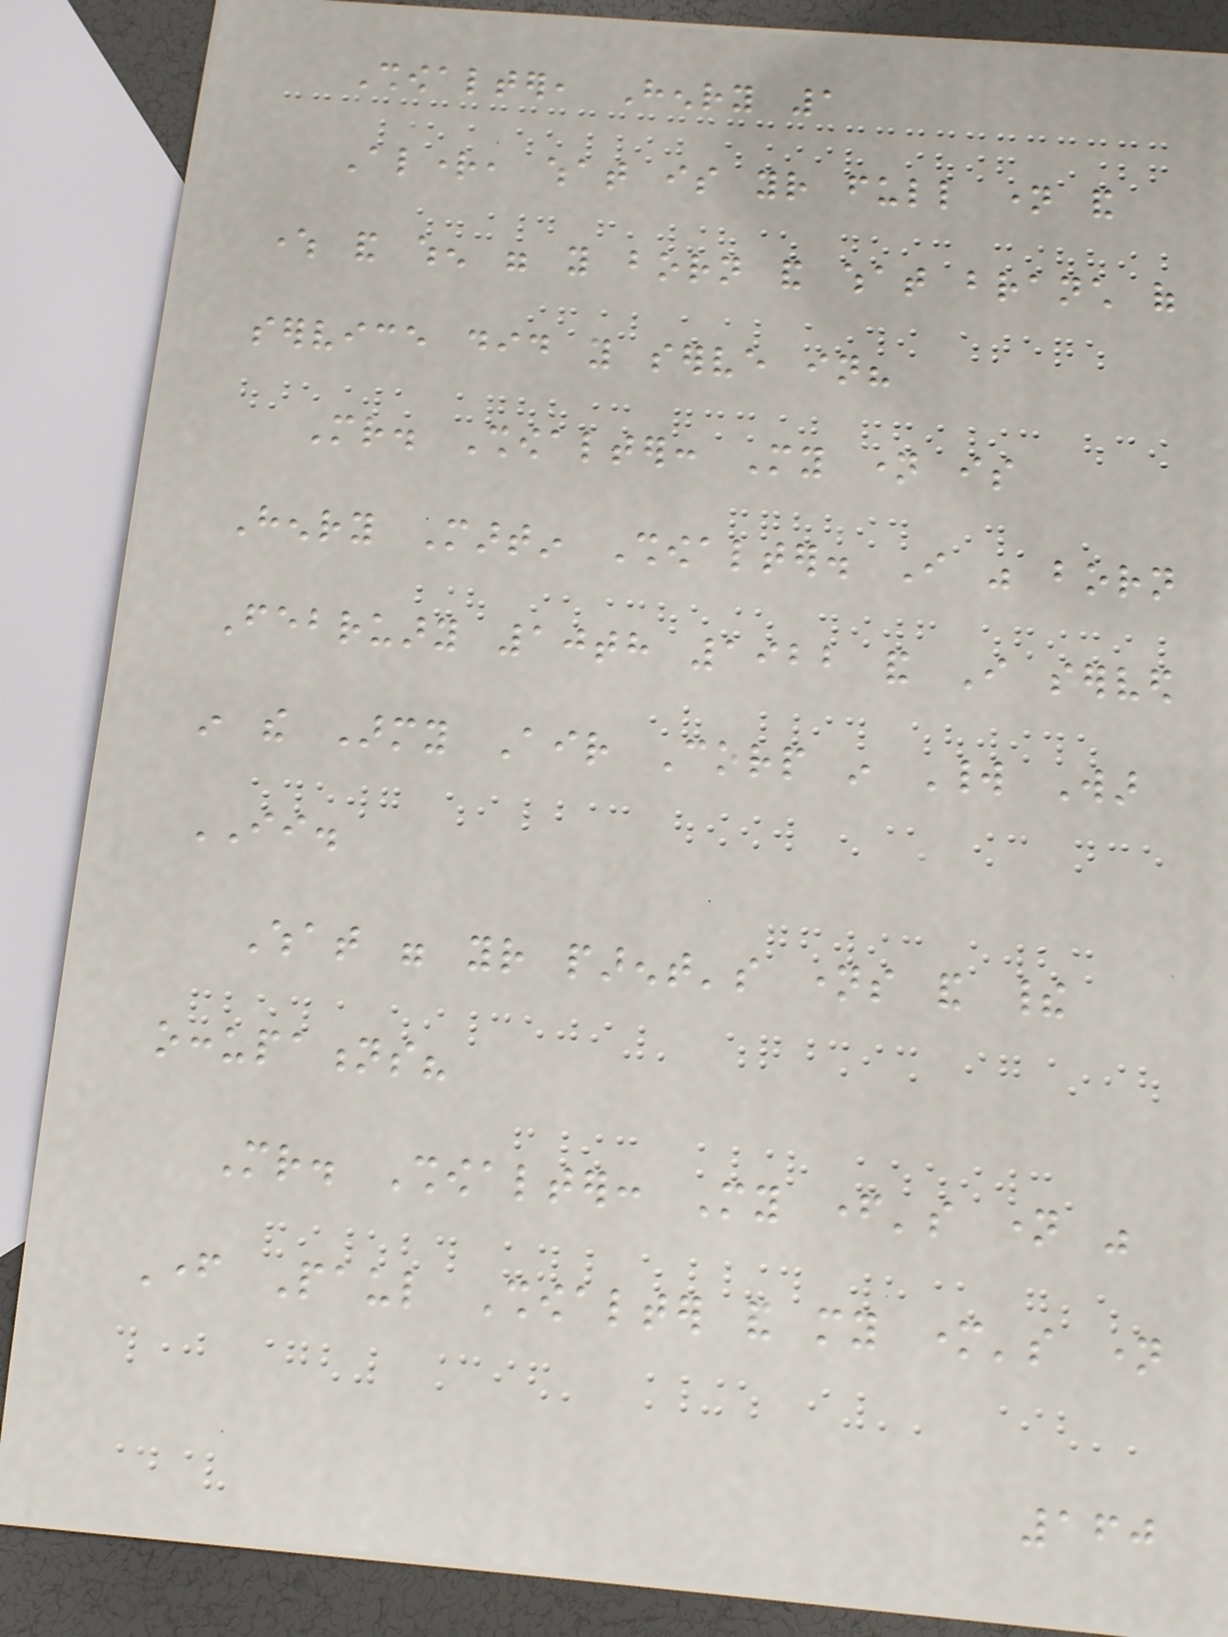Showalter, Henry 1
Alright, what is your full name and
where and when were you born and what branch of
service did you serve in?
Mr. Showalter: My name is
Henry Martin Showalter. I was born
February 10th 1922 and I served
in the Army Air Corp in World War
II.
What were your parent's names and their
occupations?
Mr. Showalter: My father's name was
Father Paul Showalter and my mother's name
160
